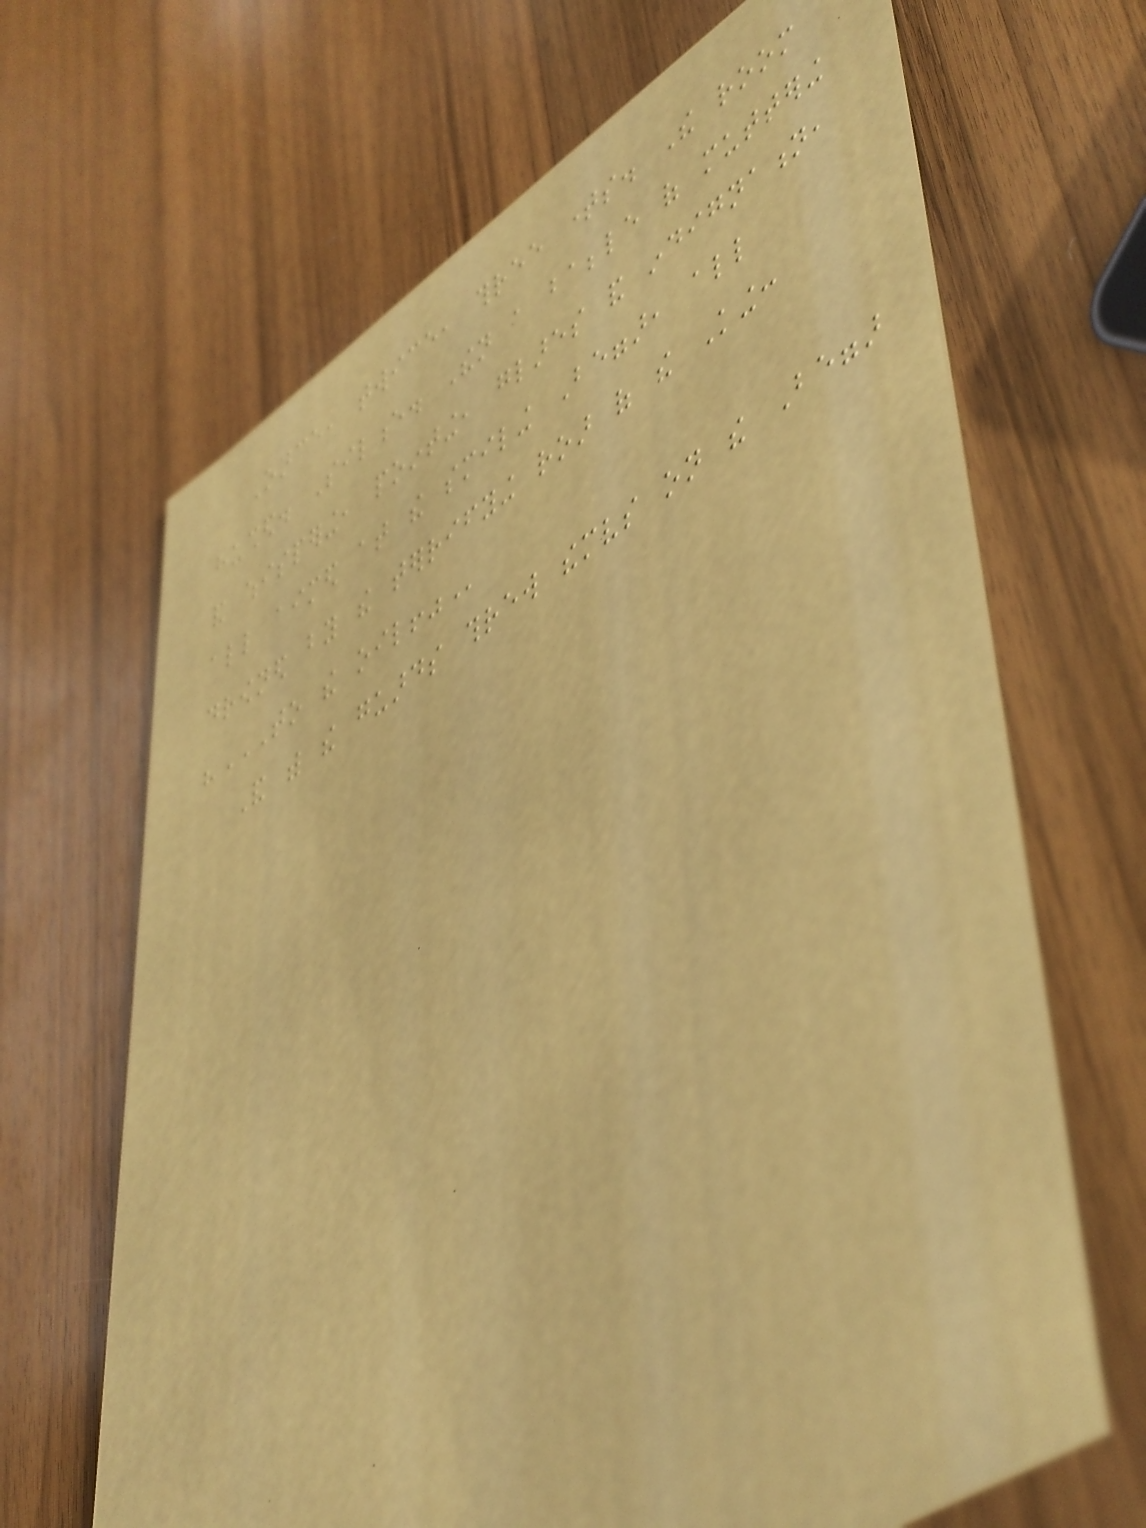Once, twice, three times. The room
hushed. Silence. Then a babble of muttering
and whispering, pointing, glares and indignation,
all aimed at the smiling Beggar, all
drowned by the terrifying roar of the King:
"TO THE OIL!"
And with the guards threw themselves on the Beggar
